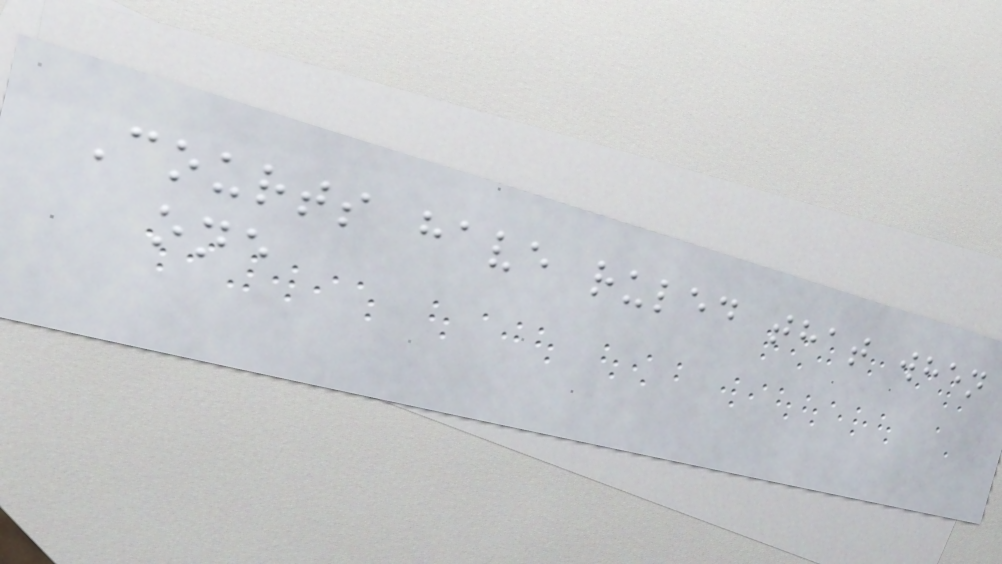Courts have ruled that when
one
